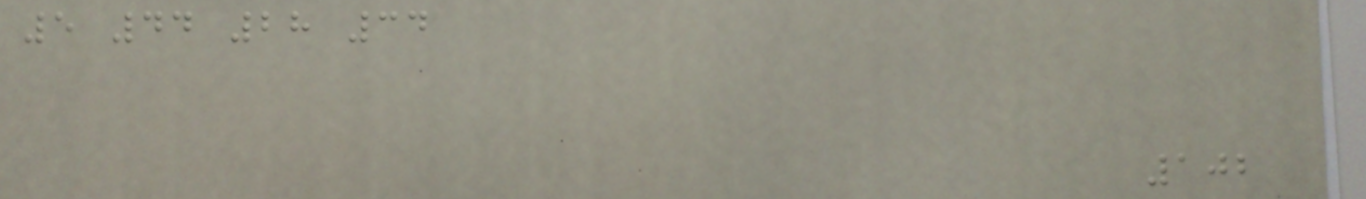5 44 28 34
102
